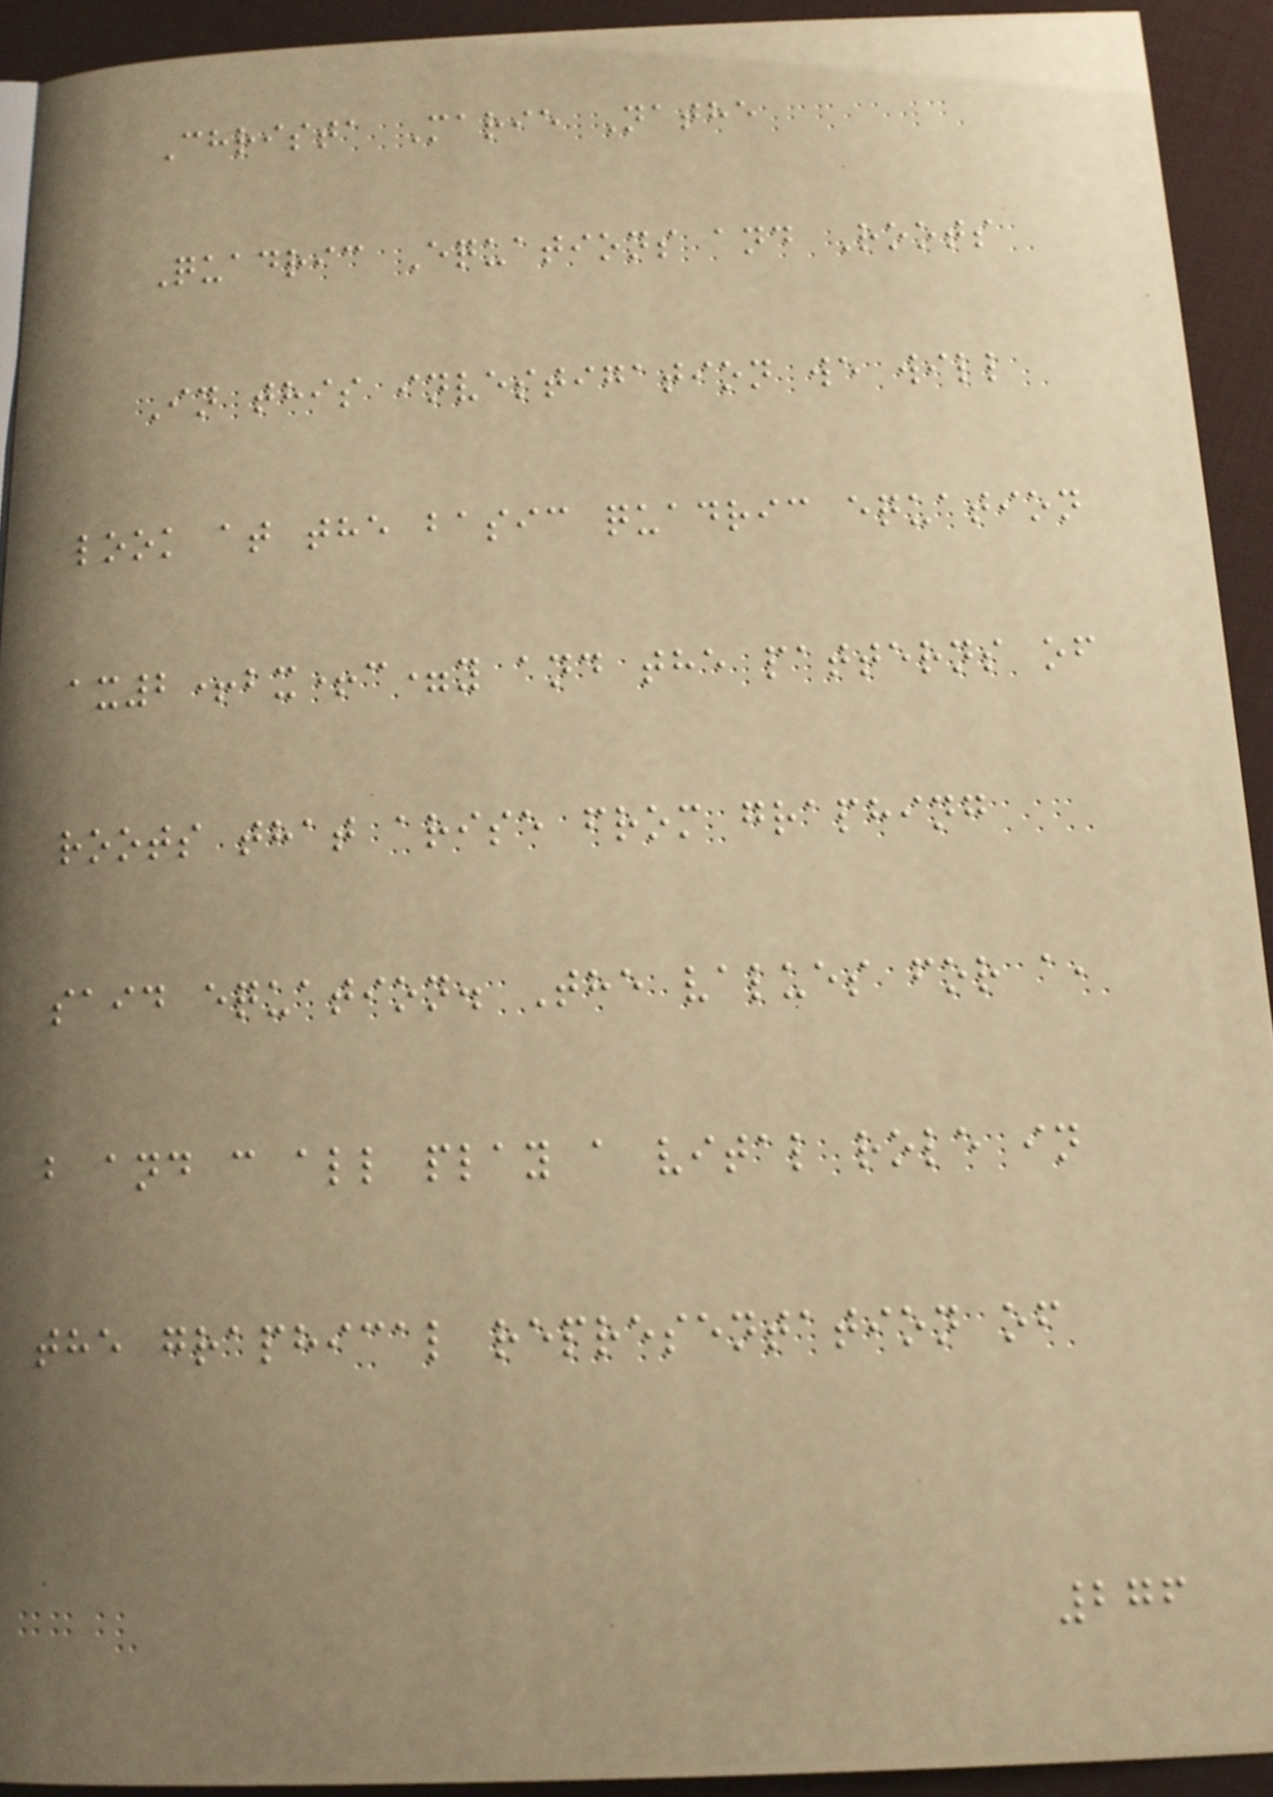Christa Marie Nathe
Quadric Equations and Roots
In this investigation we will
look at the basic quadric equation
ax2+bx+c=y and the patterns of
roots that arise from graphing
said equation. The values for a,
b and c all play a vital role in
the graphical representation of
276
